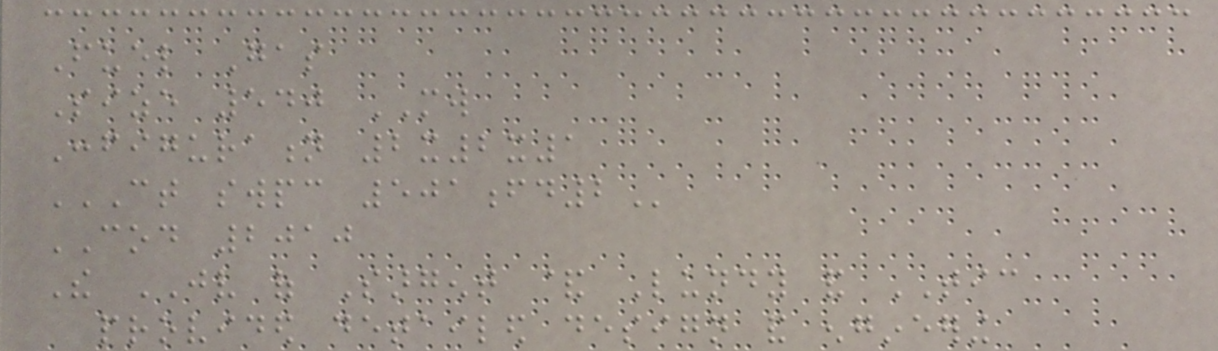Fuel Gas
Size 540 MW
Configuration 2x2x1
CT SWPC 501FD2
COD 2010
The JV of Sargent & Lundy and TIC
provided detailed design and engineering
